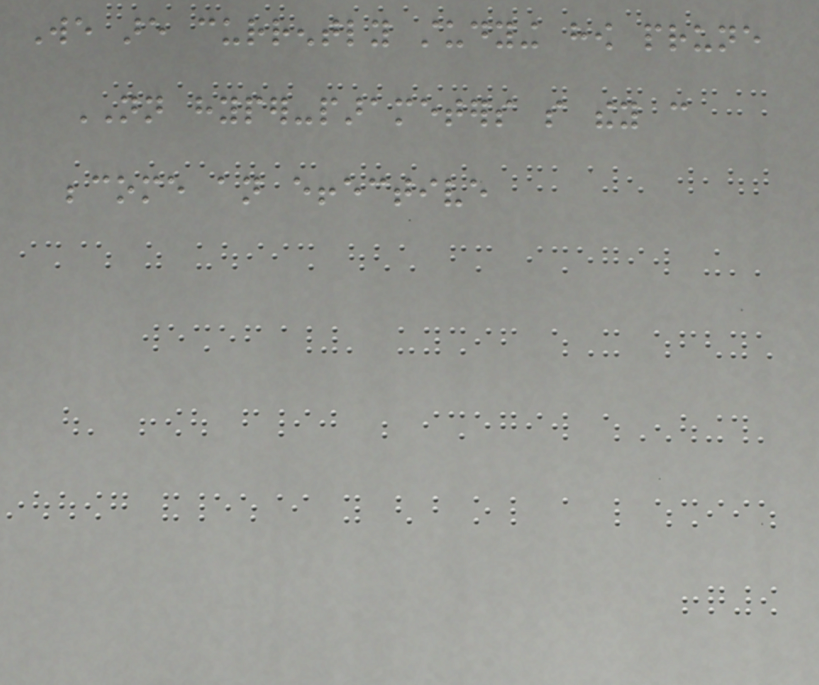We are currently studying how prune
NN hyper-parameters so they can
become an effective
